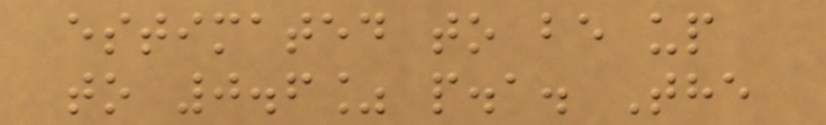estimated to be up
to 0.6% p.a. The
